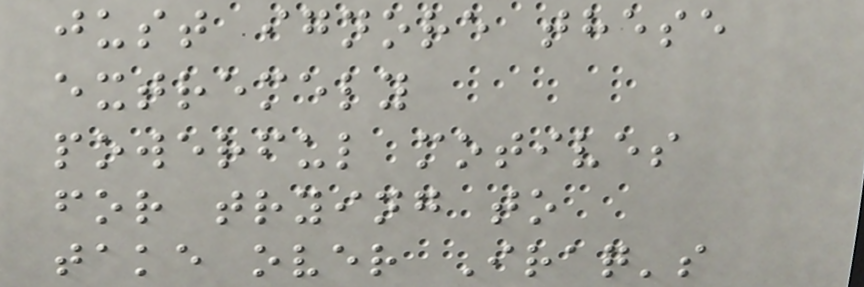just ignore these
extremely
powerful motives
for trying to
take over Iraq's
